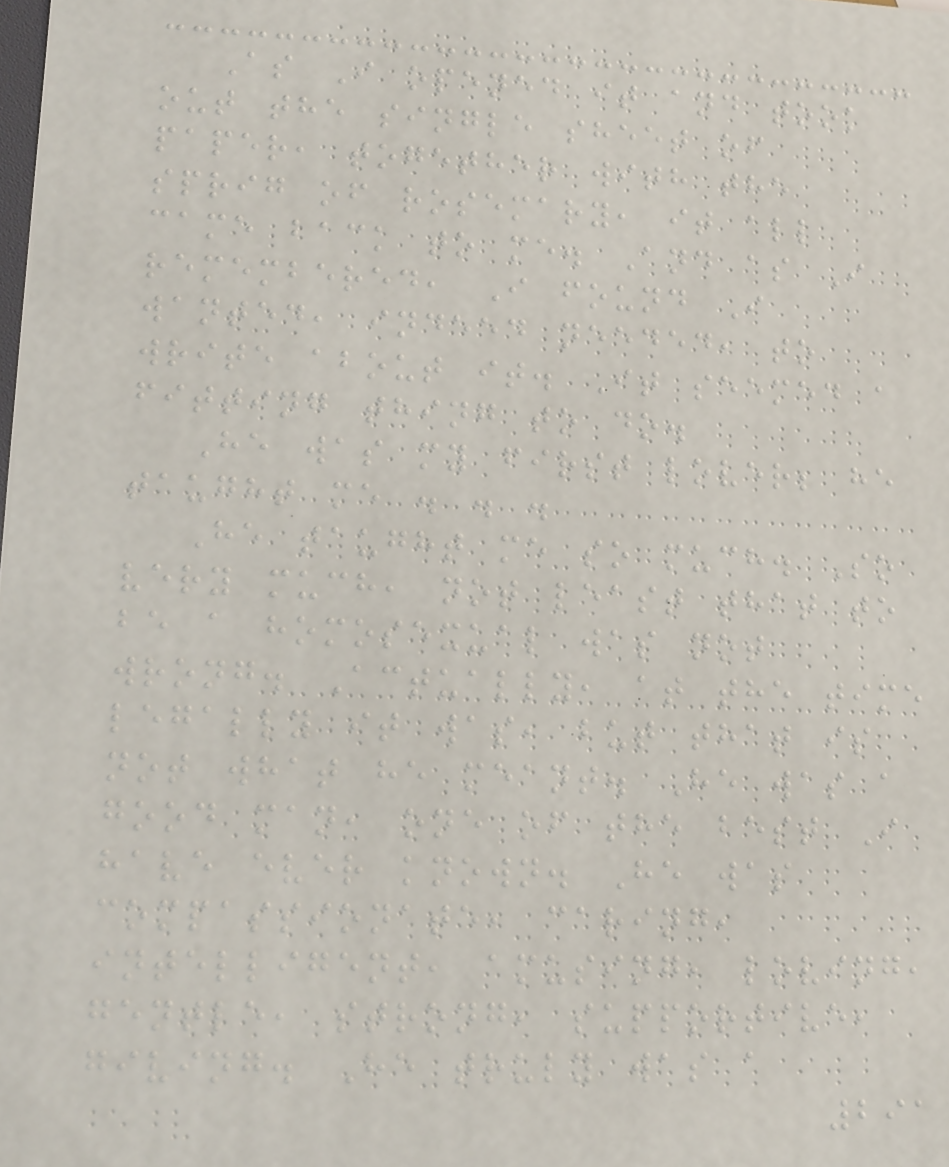As I opened it and took
out the single sheet of
paper, together with the
sprig of rosemary, it all
came back to me. And as I
remembered, I found I
wanted, indeed needed, to
write about it. It seemed a
fitting thing to do.
He was my first lover; he
taught me . . .
He taught me so much. So
very much, not least that to
be a homosexual was not
wrong. Actually, at the time
legally it was, but that is
not what he meant. He was a
good man, one of the best I
have ever known. He was
compassionate, caring,
intelligent, amusing, loving,
gentle, strong, supportive,
giving. He truly was a
291
